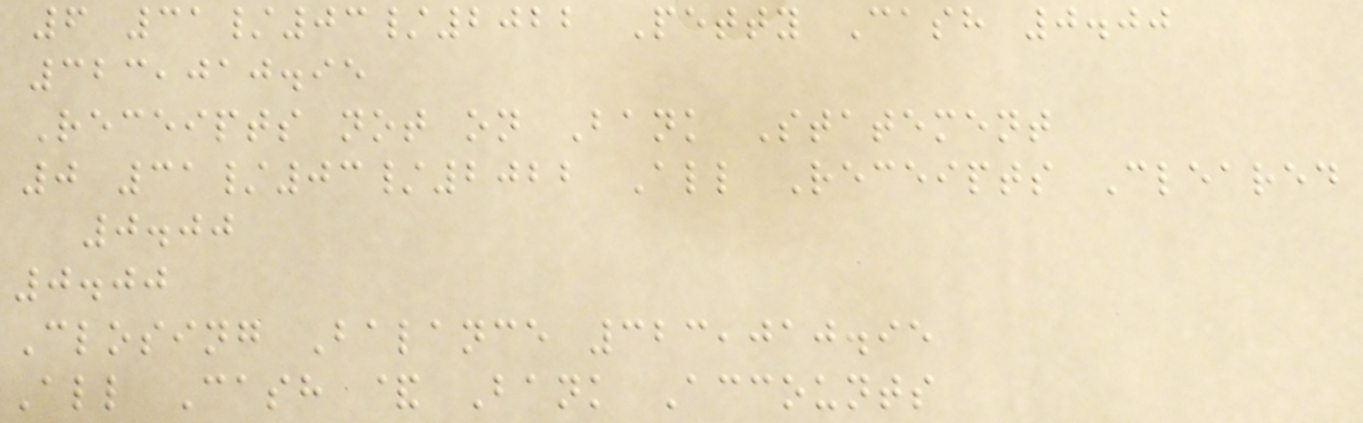6 31/03/2022 Petty Cash 0.00
323,010.95
Receipts not on Bank Statement
0 31/03/2022 All Receipts Cleared
0.00
0.00
Closing Balance 323,010.95
All Cash & Bank Accounts
